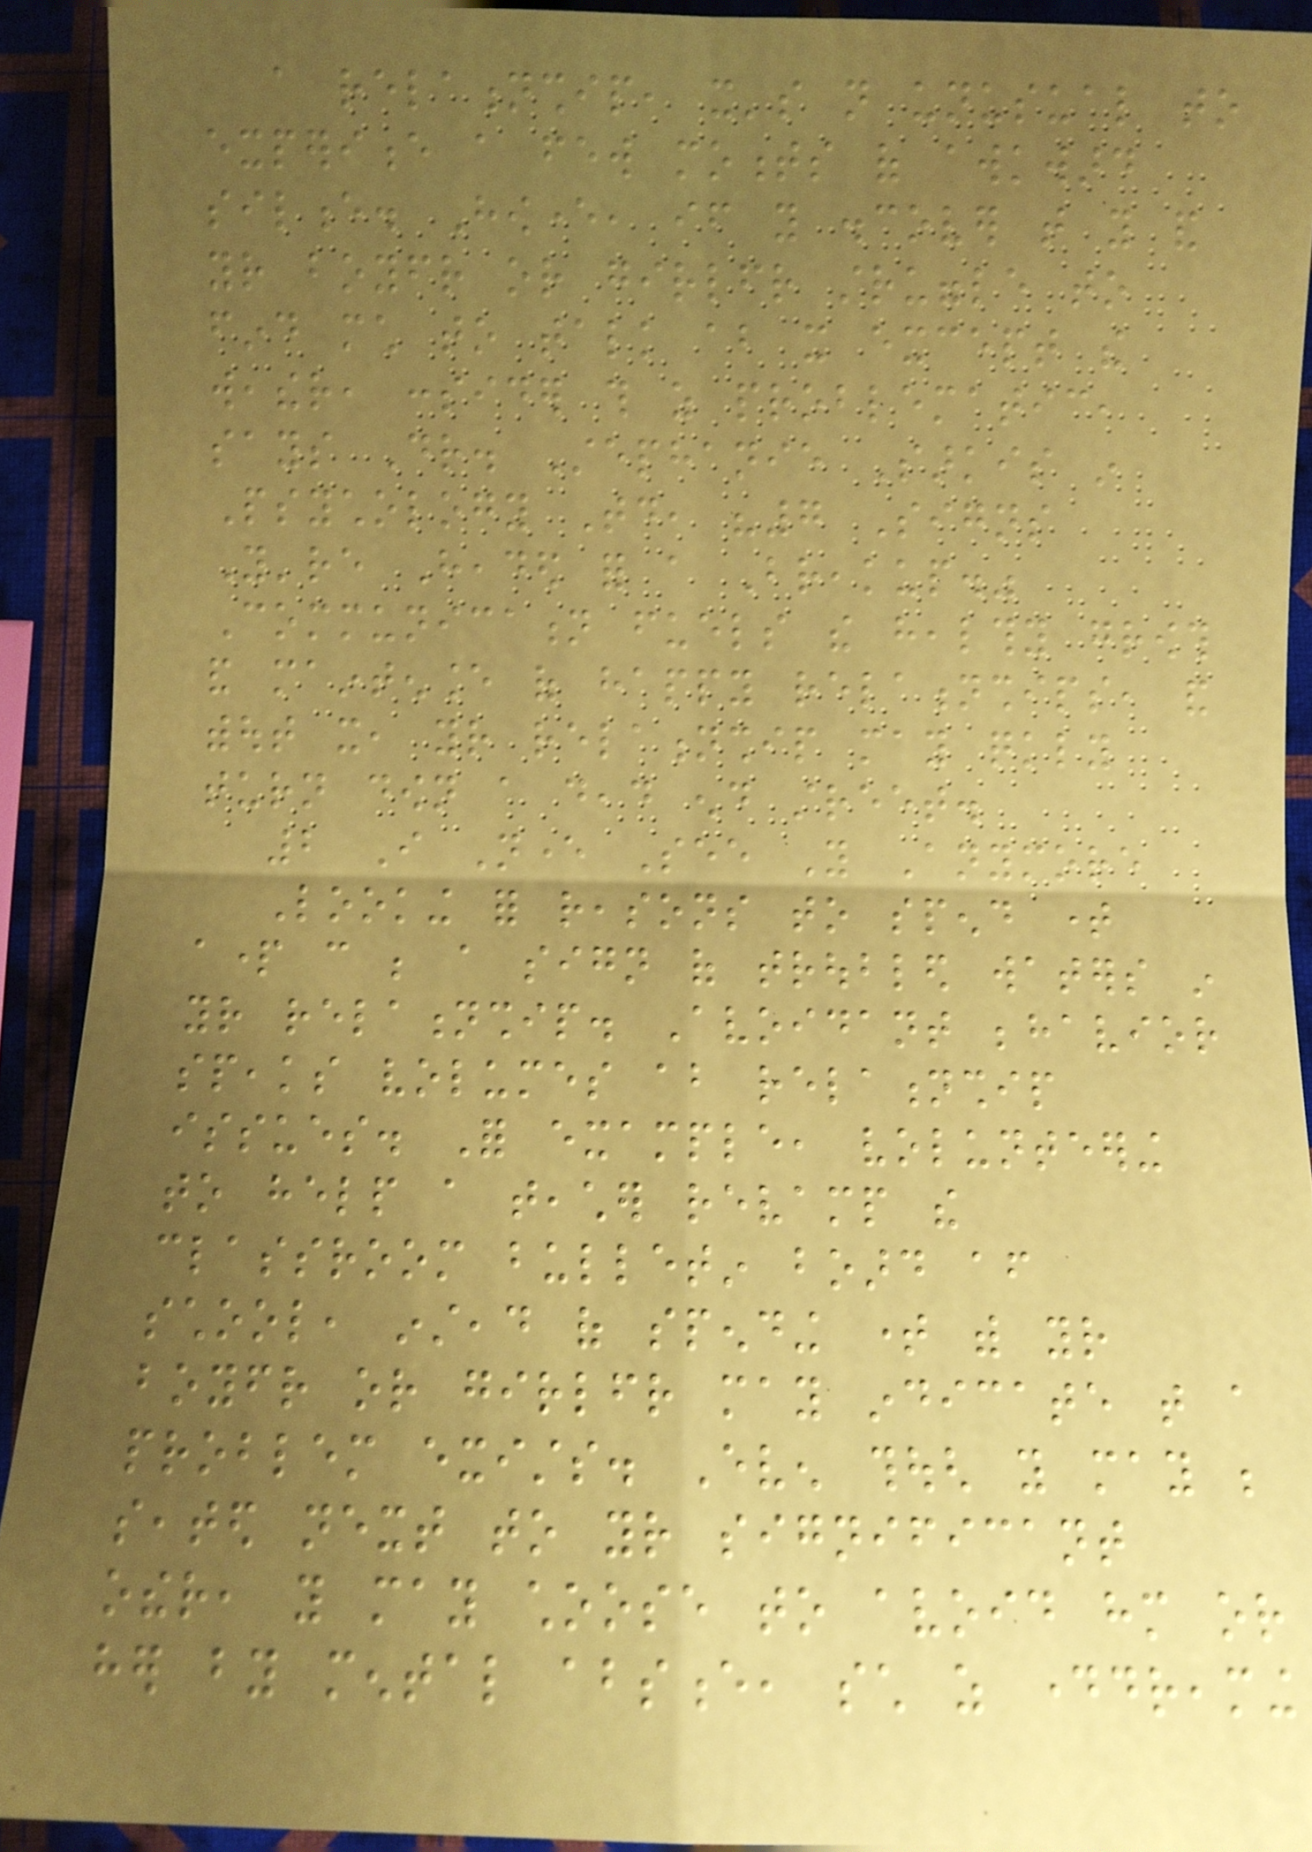a relationship, it's not unusual to
experience a few moments of awkward
silence. However, if you discover that you and
your boyfriend or girlfriend struggle to
find much to talk about it except the
weather, consider this as problematic,
says Dr. Stephanie Sarkis in
Psychology Today, "7 Signs
You're Headed for a Breakup."
Communication fuels the healthy growth
and maintenance of happy relationships, and
without it, your relationship may quickly
turn down a dead end street.
2 I Never See You Anymore
Looking for reasons to spend time
apart can be a sign of troubled waters in
your relationship. Avoidant behavior
speaks volumes about relationship
issues. For example, volunteering
to help a teacher revamp the
classroom bulletin board after
school, instead of spending time with your
boyfriend or girlfriend may indicate that a
problem exists. Even though you may be
seated next to your significant
other, you may choose to avoid him or
her by mental absence, such as daydreaming
